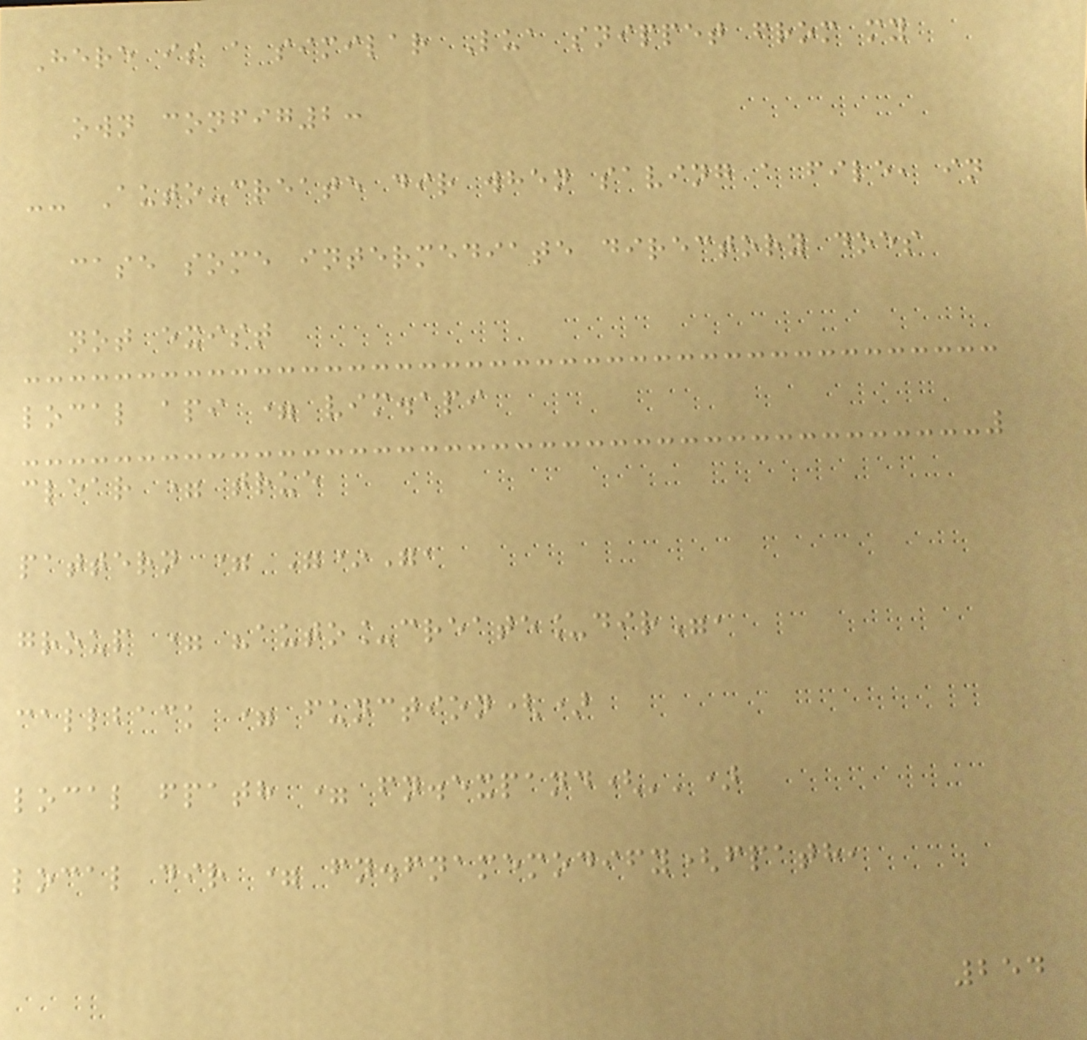Here is a similar Lua snippet from my
own config2:
-- Auto-create dir when saving a file, in
case some intermediate directory does
not exist
local api = vim.api
clear = true
pattern = "*",
group = "auto_create_dir",
callback = function()
local fpath = fn.expand('')
local dir = fn.fnamemodify(fpath,
254
